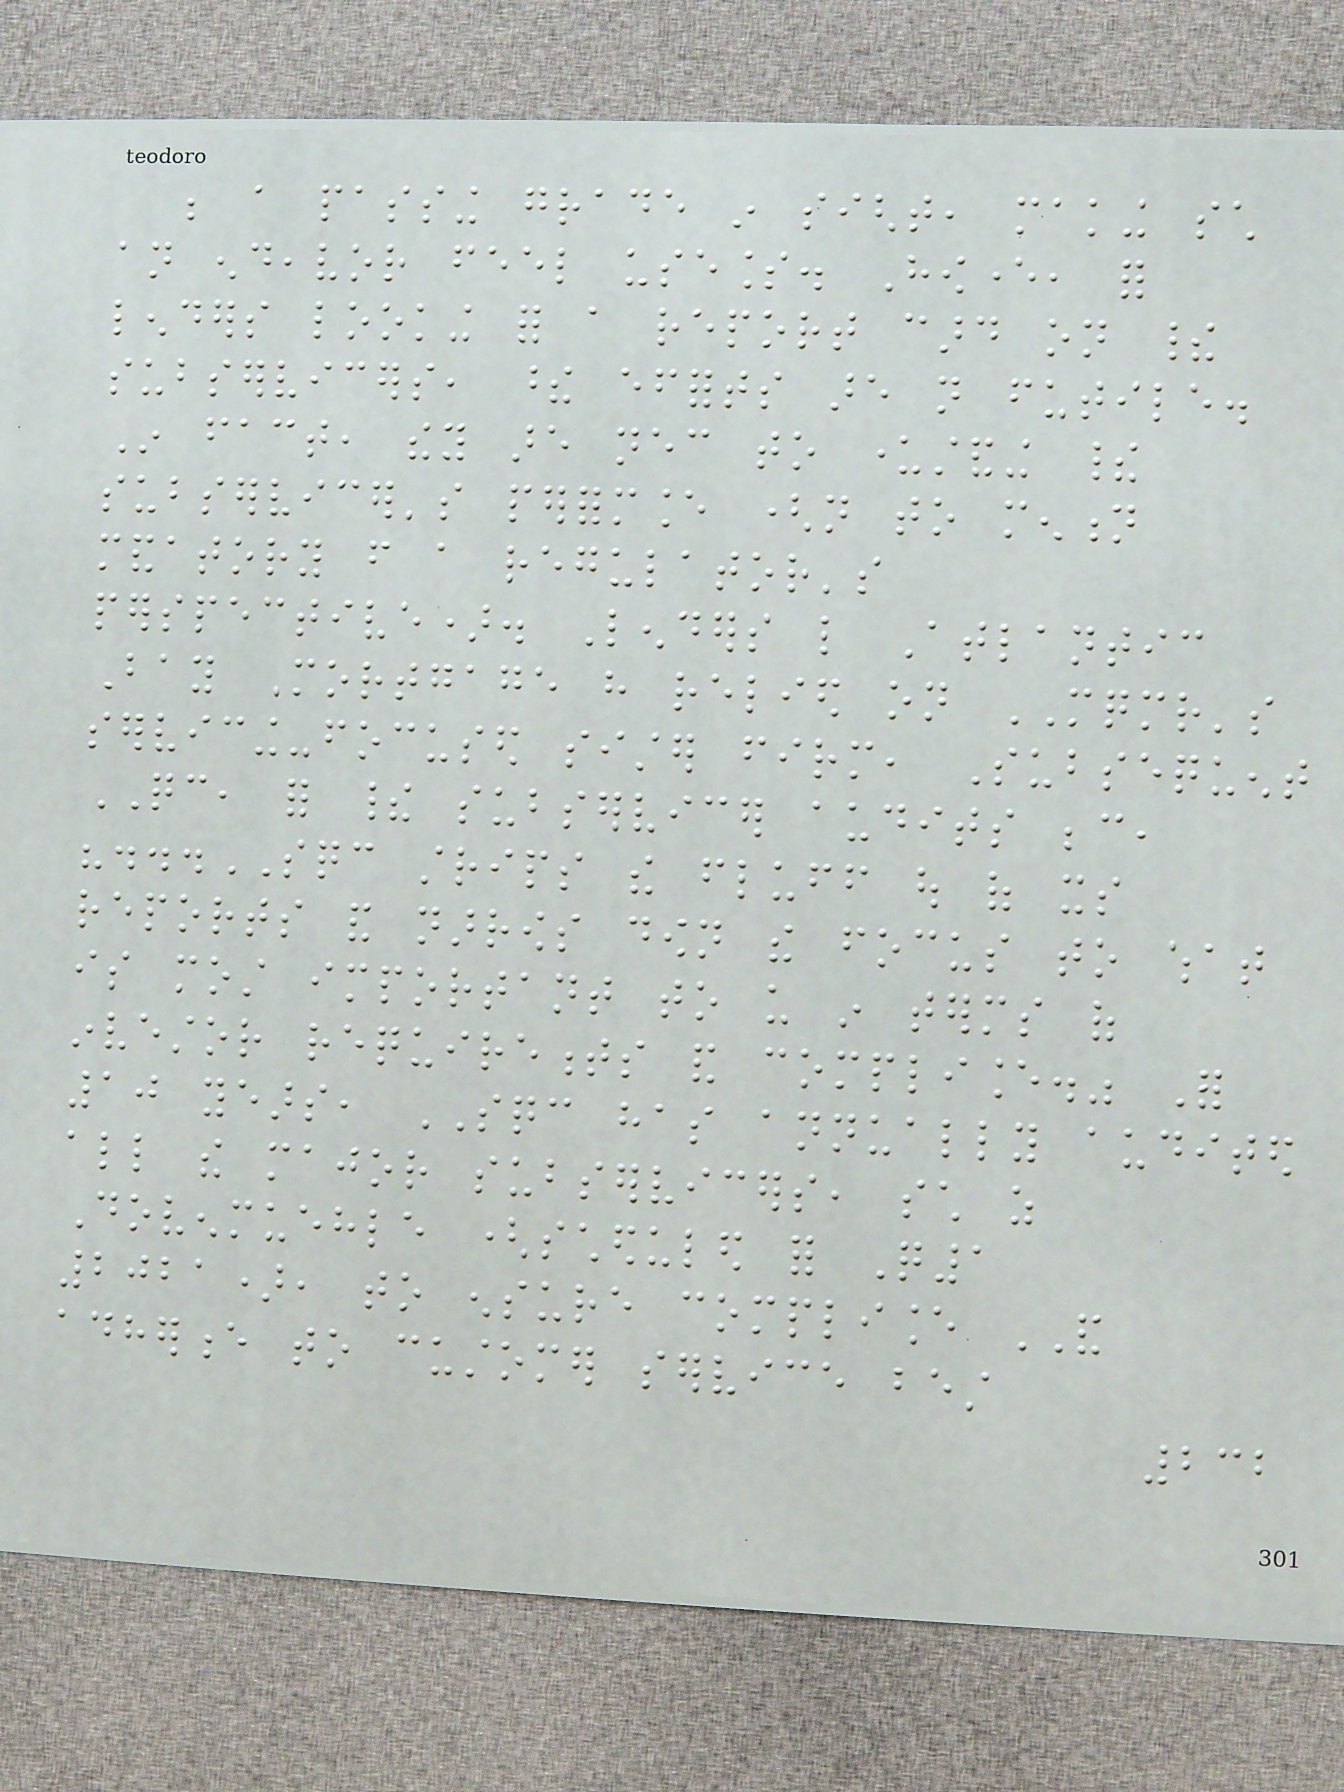be a passing grade in sight, making such
an endeavor feel useless. However, for
lenders looking for a report card on their
subservicers, these efforts are not futile.
In fact, they are necessary to understanding their
subservicer's performance (not to mention
mandatory from a regulator's
perspective). Lenders like Atlantic
Bay Mortgage have relied on MQMR's
servicing-focused sister firm, Subsequent
QC, for their subservicer audits because,
"...SQC strips the fluff out of its
reports and narrows down the focus to what
is most important to us in terms of
investor requirements and compliance." For
10 years, SQC has annually audited
all the major subservicers, such as
Dovenmuehle (scheduled for Q1
2021), to ensure compliance AND
adherence to customer service best
232
